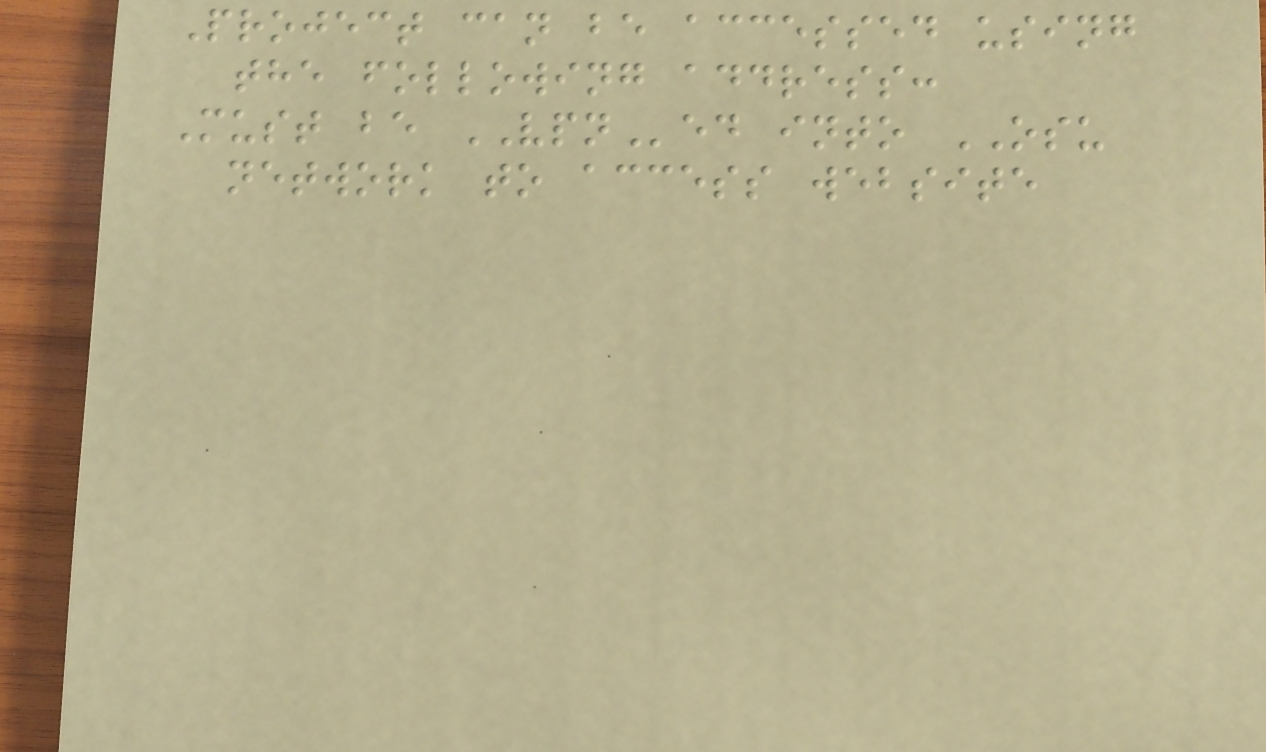Project can be accessed using
the following address:
Must be VPNed into OSU
network to access website
